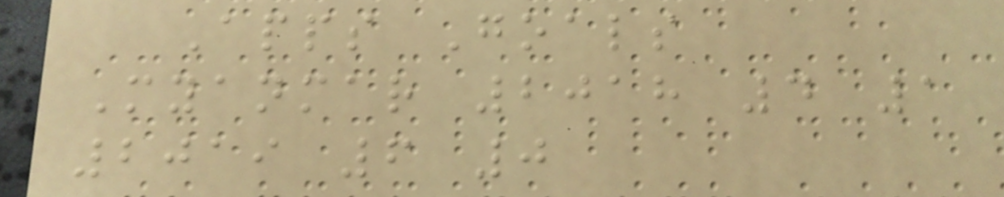Apps Goals
Myanmar 2018 4 1
2019 6 0
